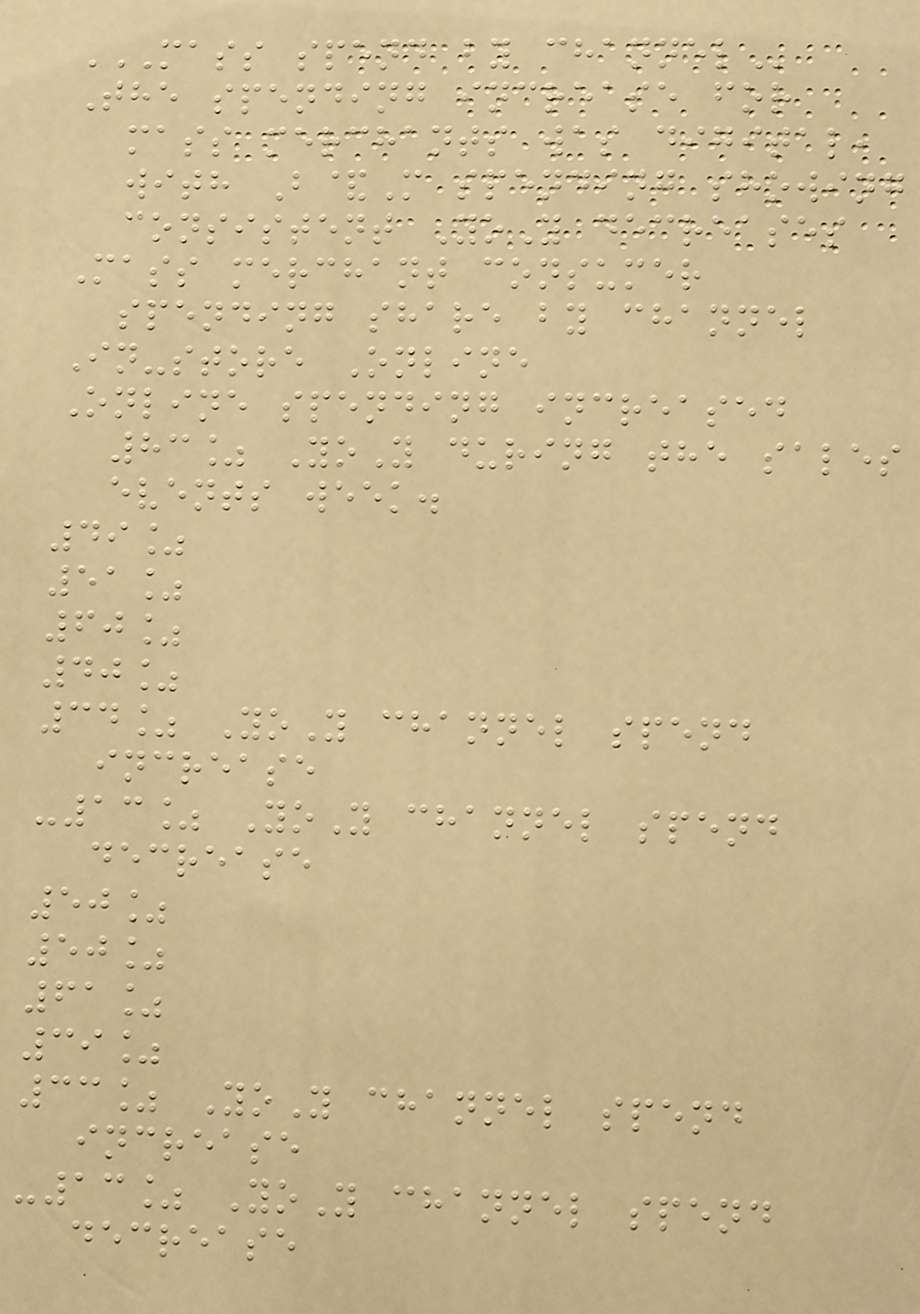MASS SPEND BY CHANNEL
The spending increase for
mass merchants was digital,
with B&M spending showing
consistent YoY decreases
Mass merchant consumer
spending share by channel
In-store Online
Online spending increased
83% YoY during the sales
events week.
49%
51%
60%
40%
34% YoY channel spend
increase
-13% YoY channel spend
decrease
50%
50%
61%
39%
33% YoY channel spend
increase
-13% YoY channel spend
decrease
